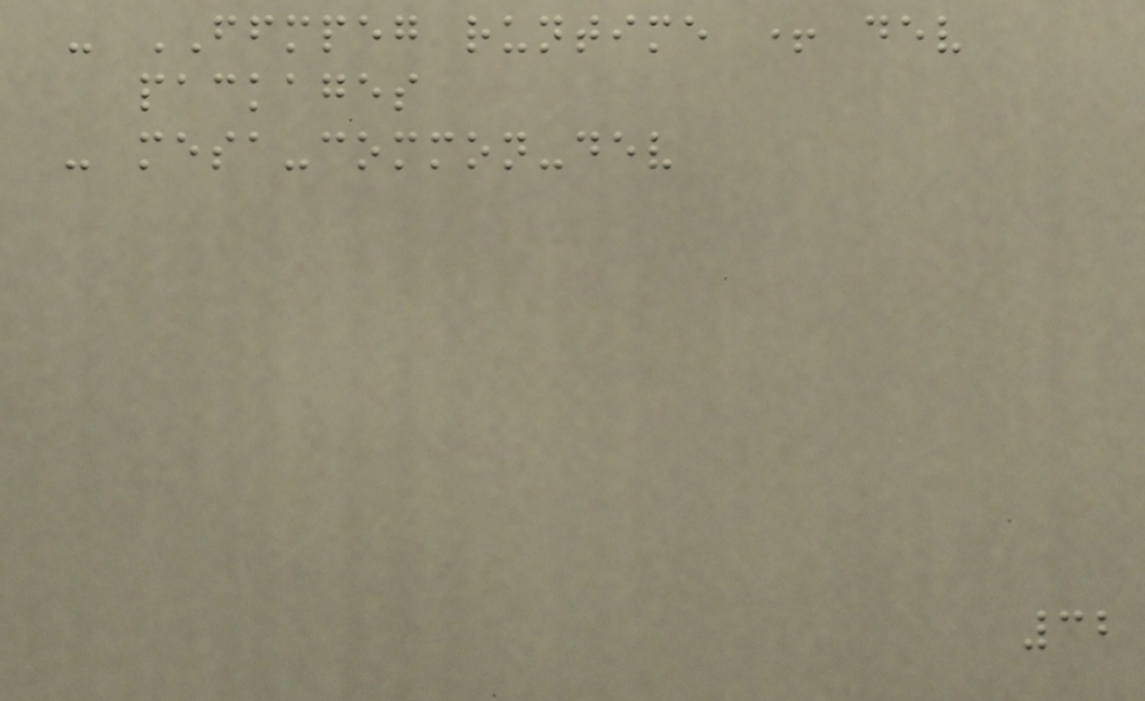- FFMPEG runtime + dev
packages
- mesa-common-dev
32
